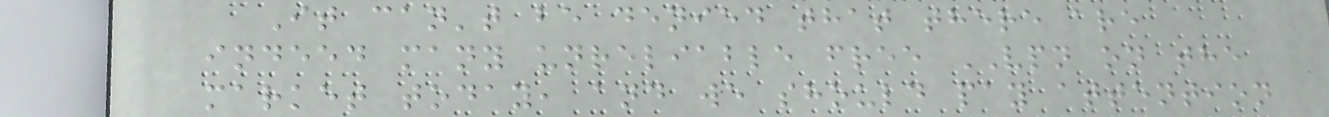It can't be denied that there are
indeed many unreliable free VPN on the
market today, and we should pay attention
